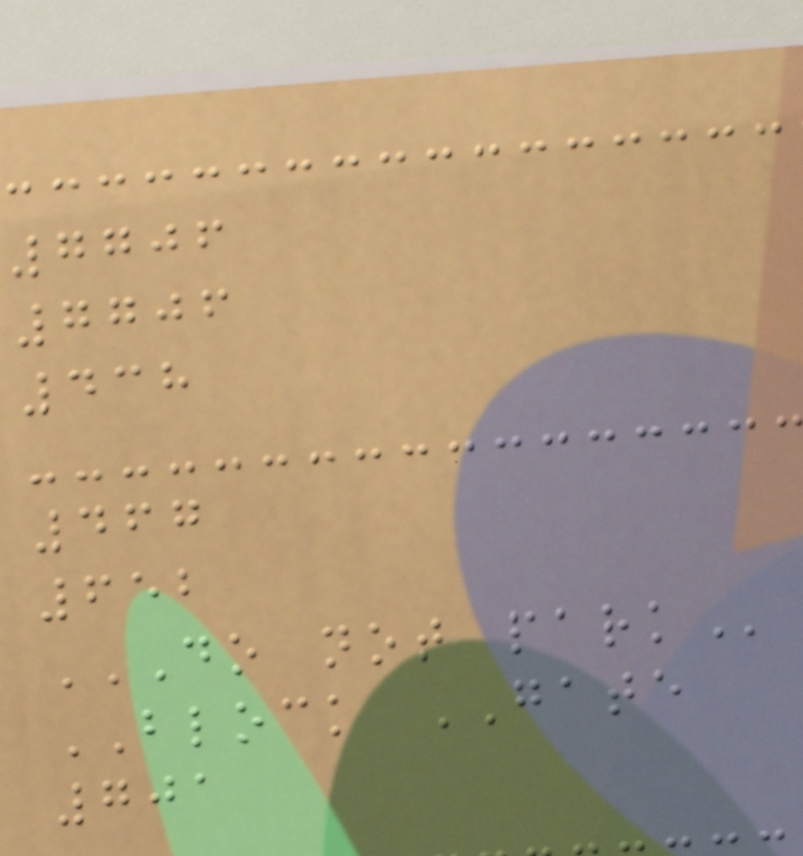7706
7706
438
467
652
DO NOT PARK
BLOCK GATE
701
